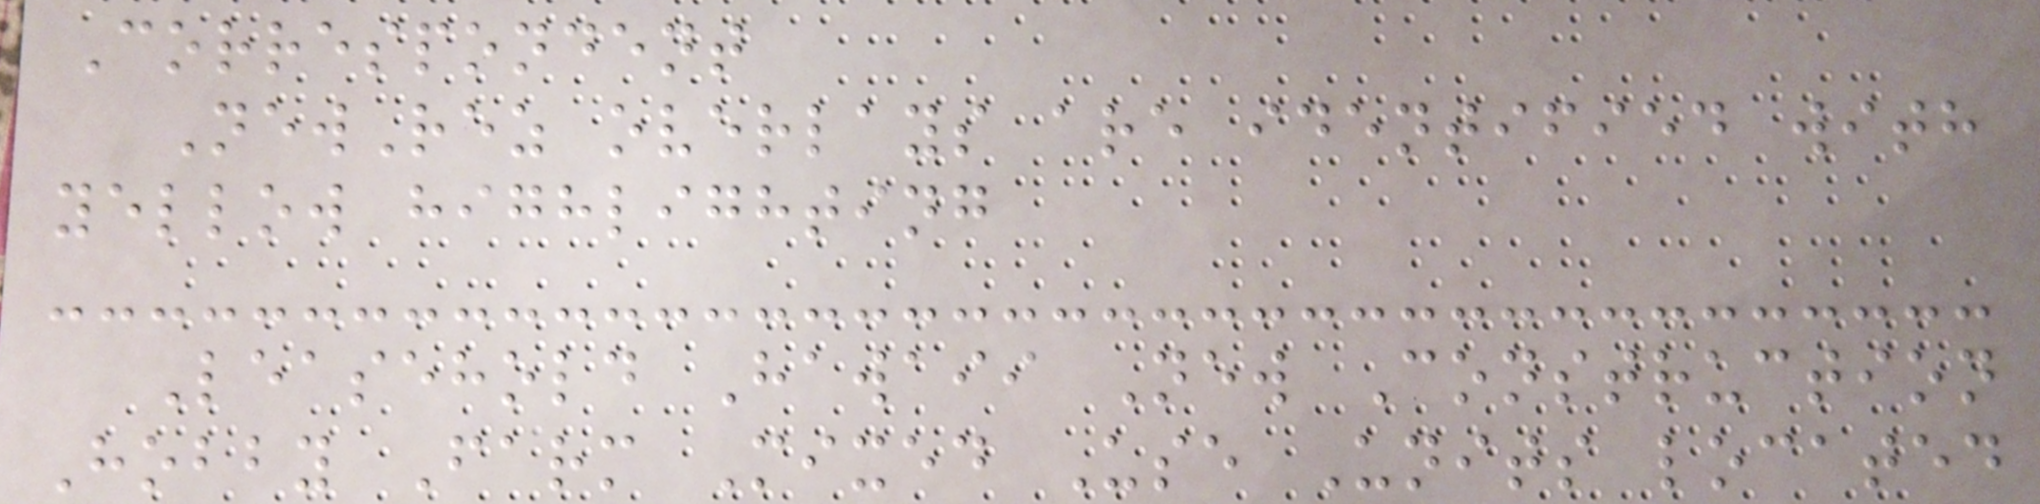Correspondent
NewRez overlays are identified with
yellow highlighting
Leasehold Hawaii New Construction
Hobby Farm Mixed Use Units located
